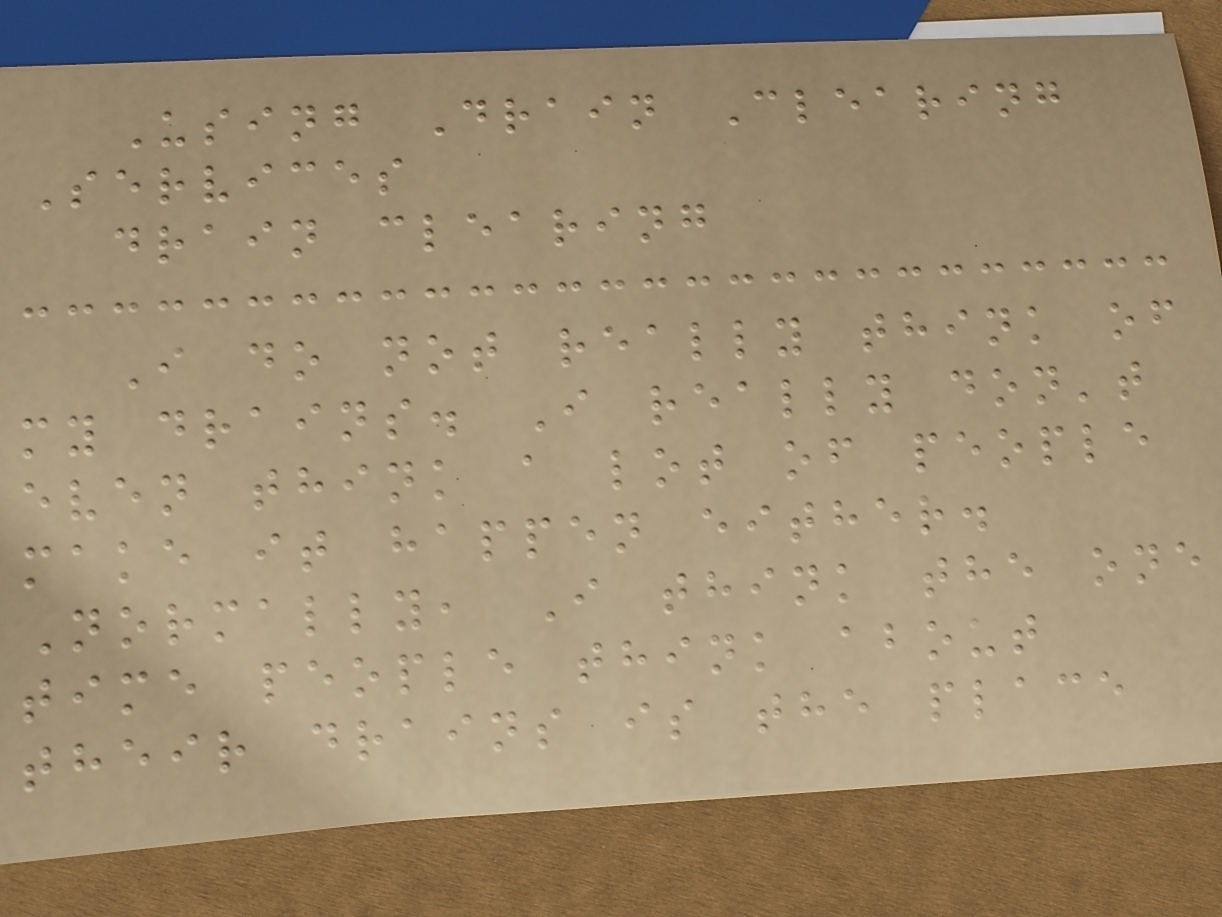Using Drain Clearing
Services
drain clearing
I do not really think of
my drains. I really don't
even think a lot of people
make it happen either.
Normally, I think the one
time people think about
their drains is the place
